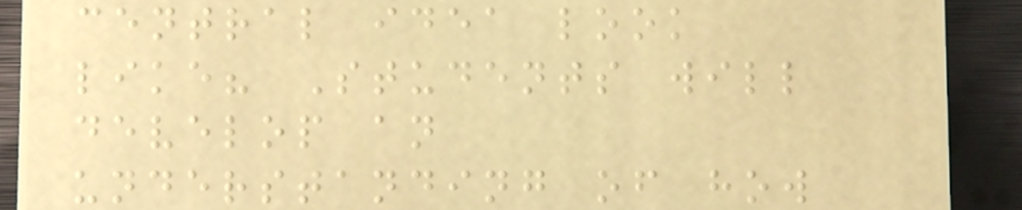central idea look
like? Students will
develop an
understanding of how
